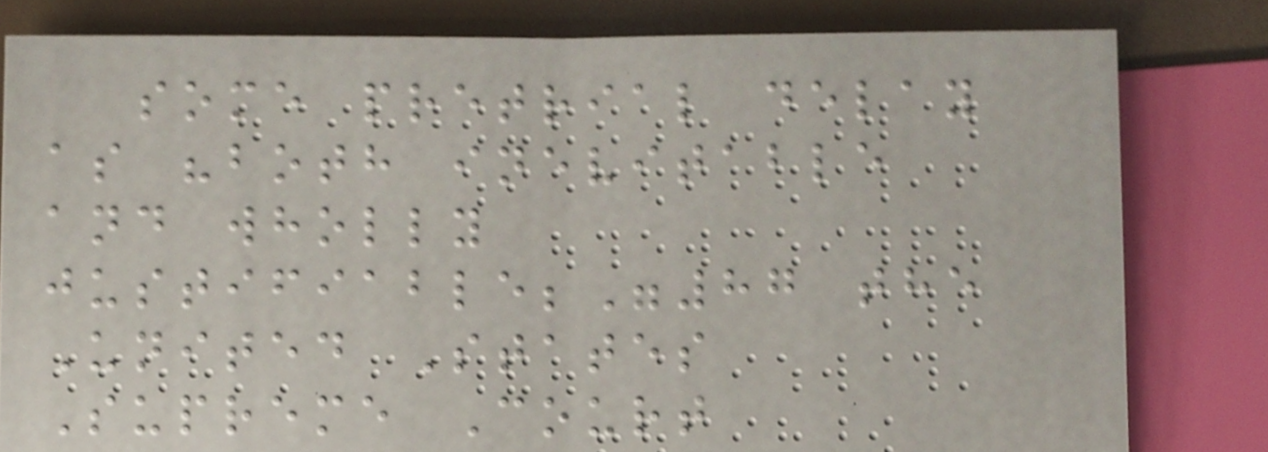some pretrial delay
as "both inevitable
and wholly
justifiable;"87 the
United States
Supreme Court
